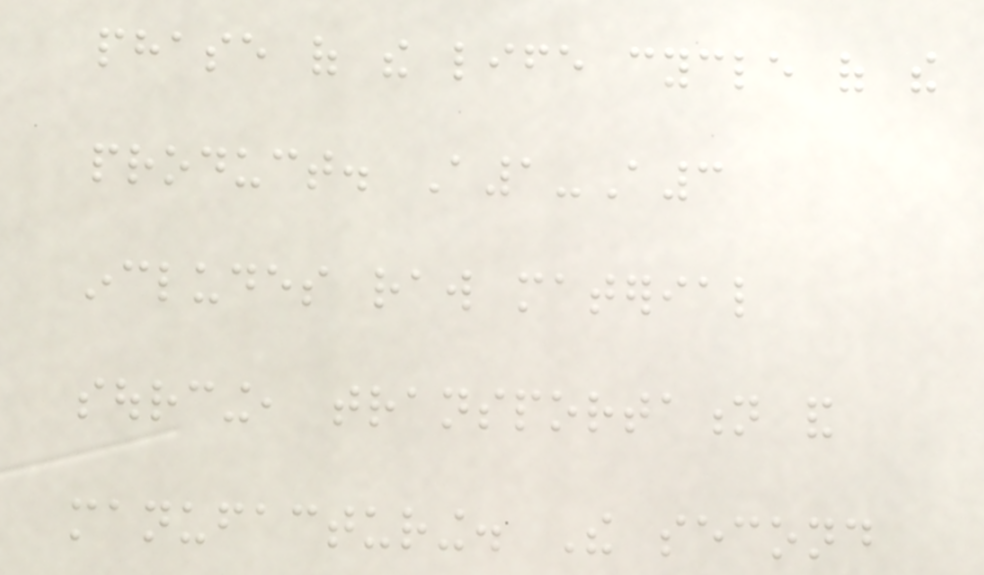phase of the life cycle of the
product. A1-A3
includes raw material
sourcing, transportation and
manufacturing. The second
